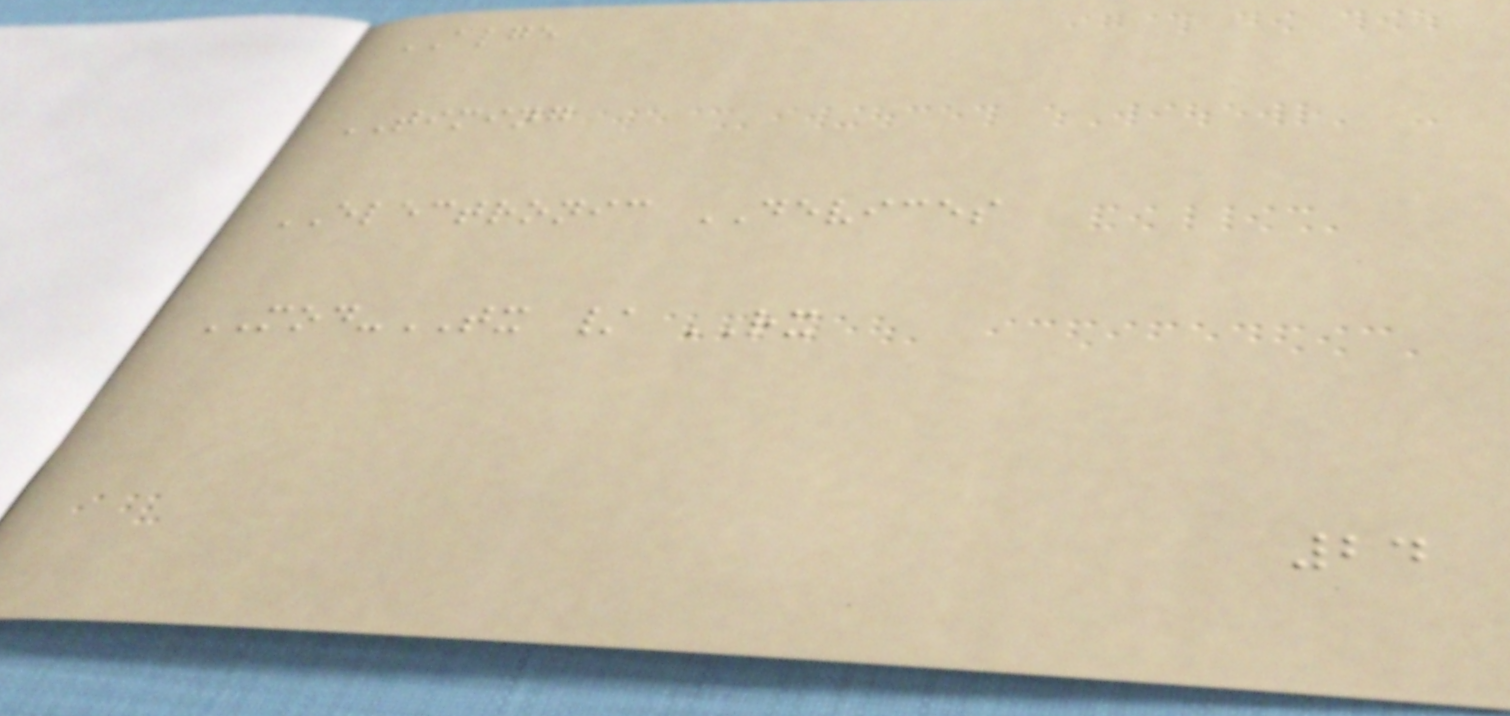ALGE
TIMING
ELECTRONIC DEVICES
MOD-TX / RX
24
